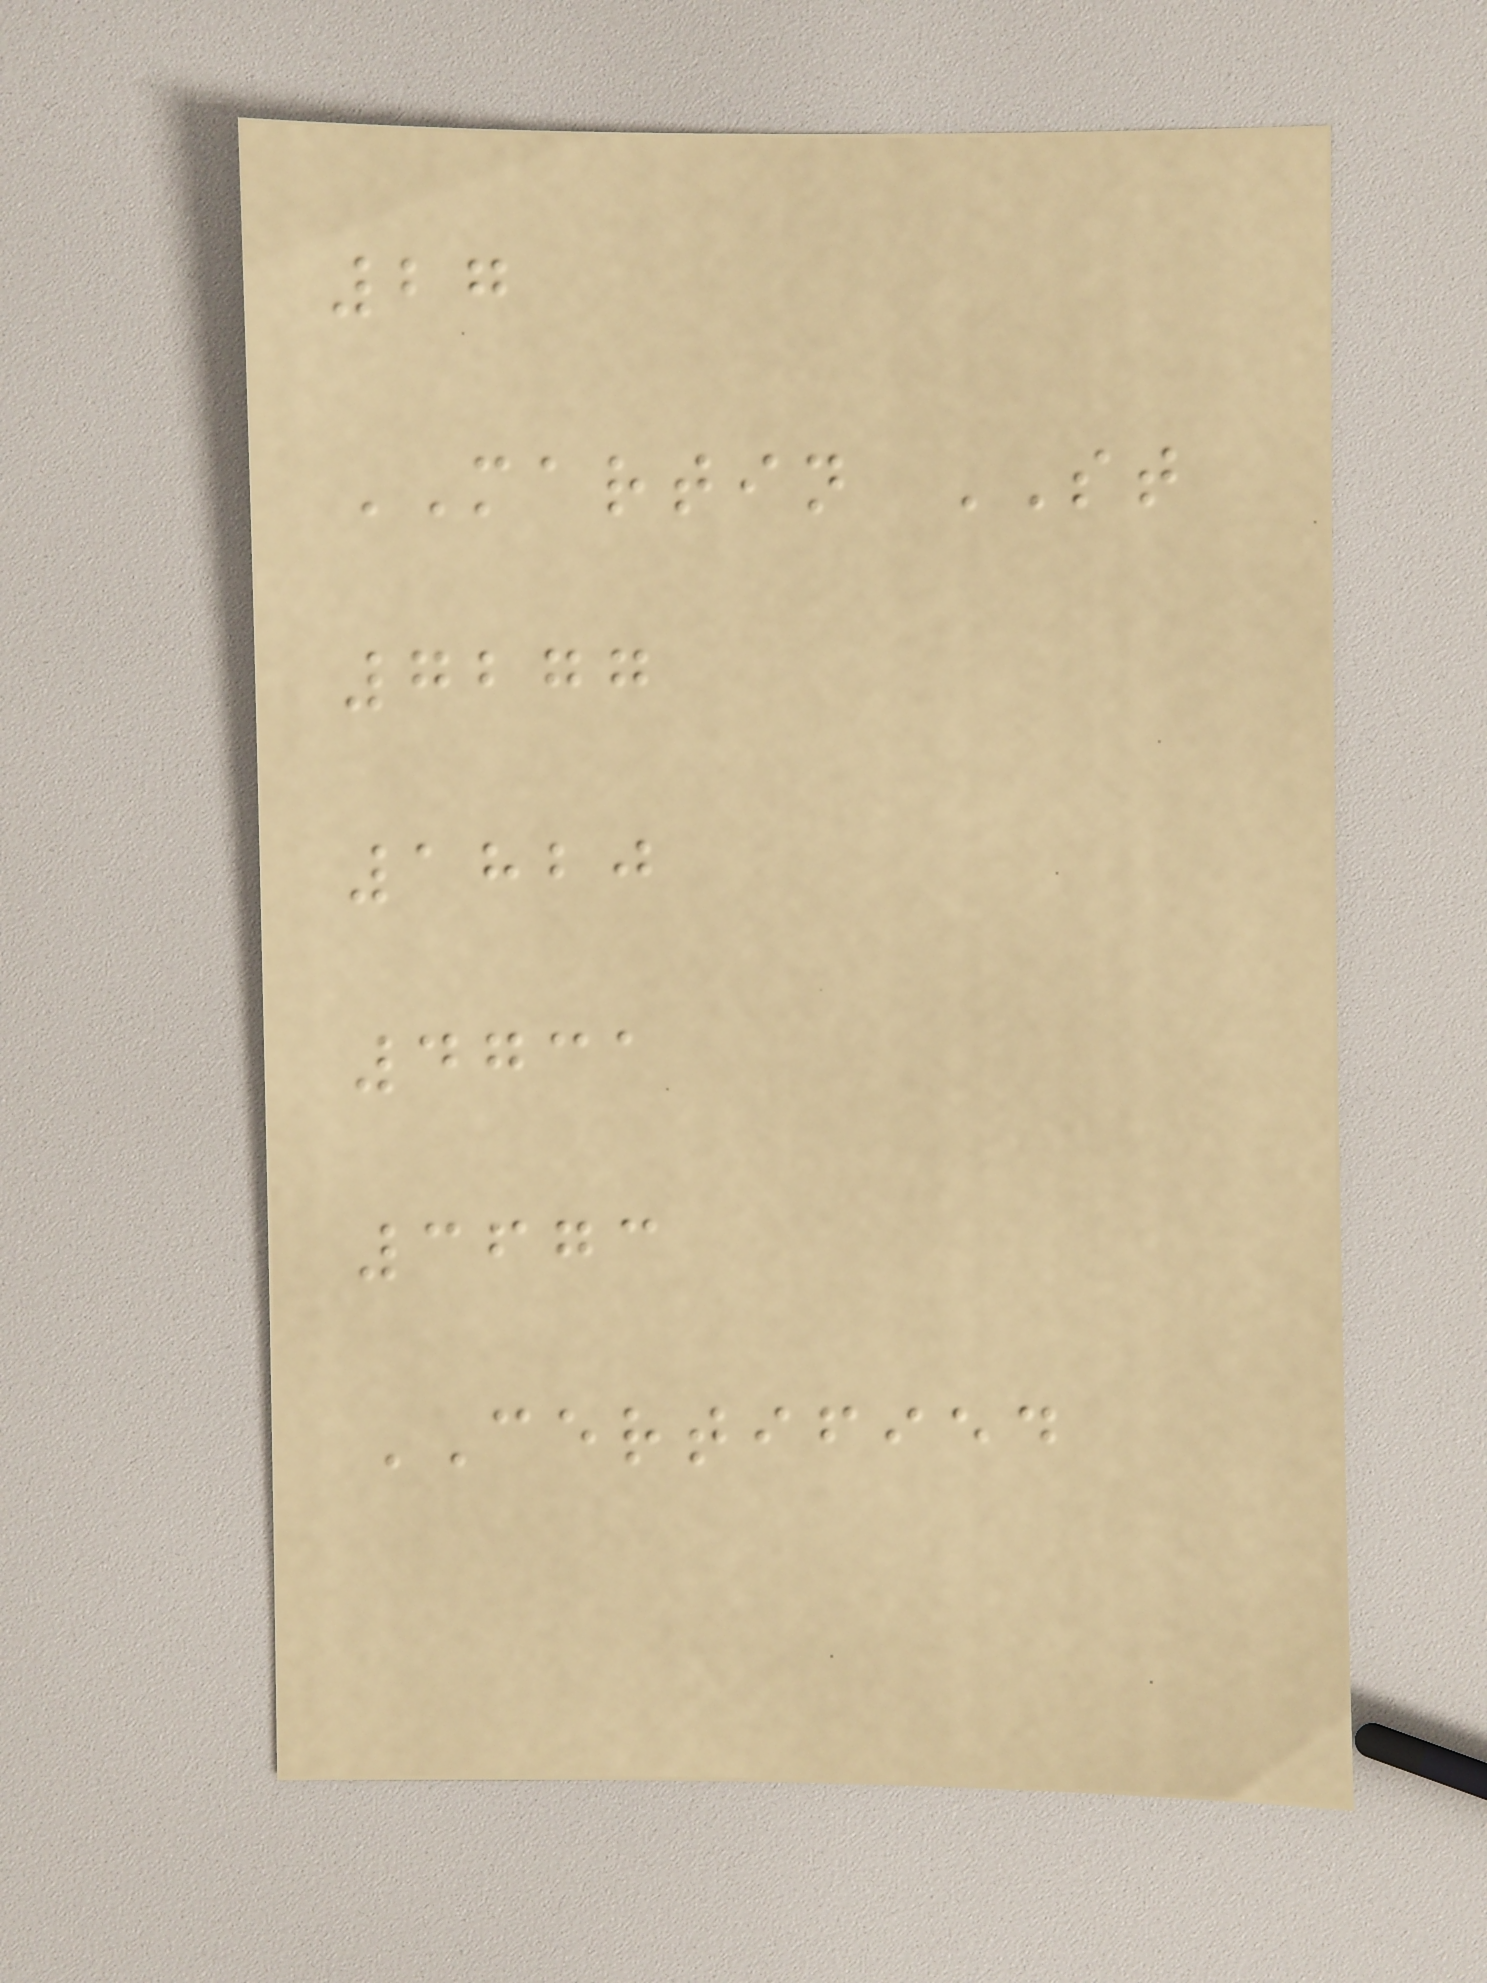27
MARTIN ST
7277
1820
4731
3673
CERTIFIED
